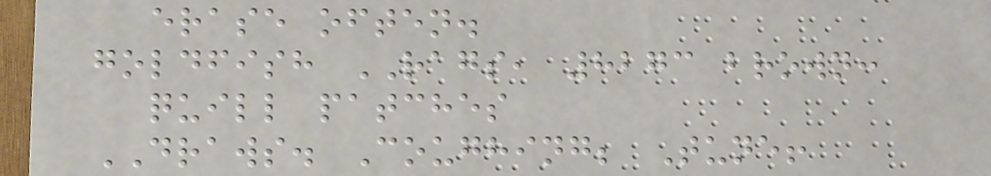erase often.
goldfish RAGS, 8273 brown:
quill patches
DRAWS. Coughing; Tune!
